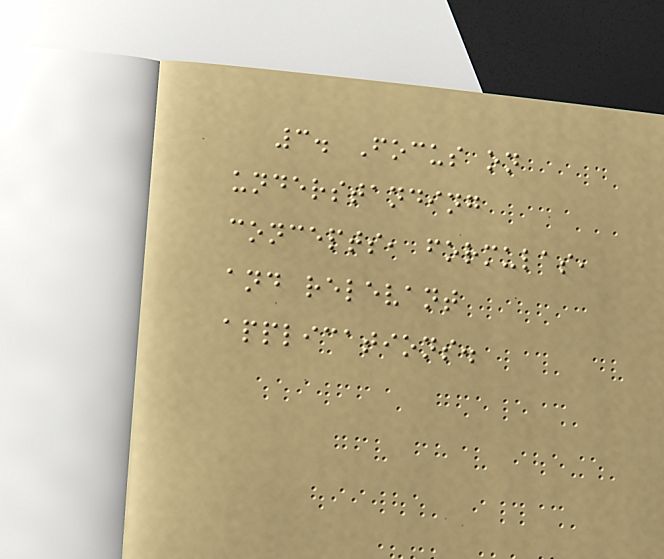3. Focus on
understanding
concepts, formulas,
and relevant
applications.
